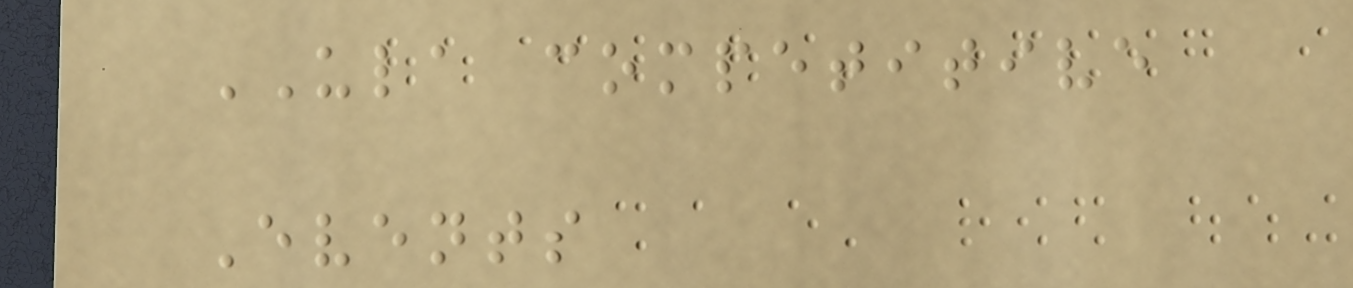ULA competitive
Events
